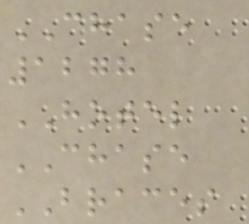CHASE
1278
HOTEL
CHASE
BRACES
